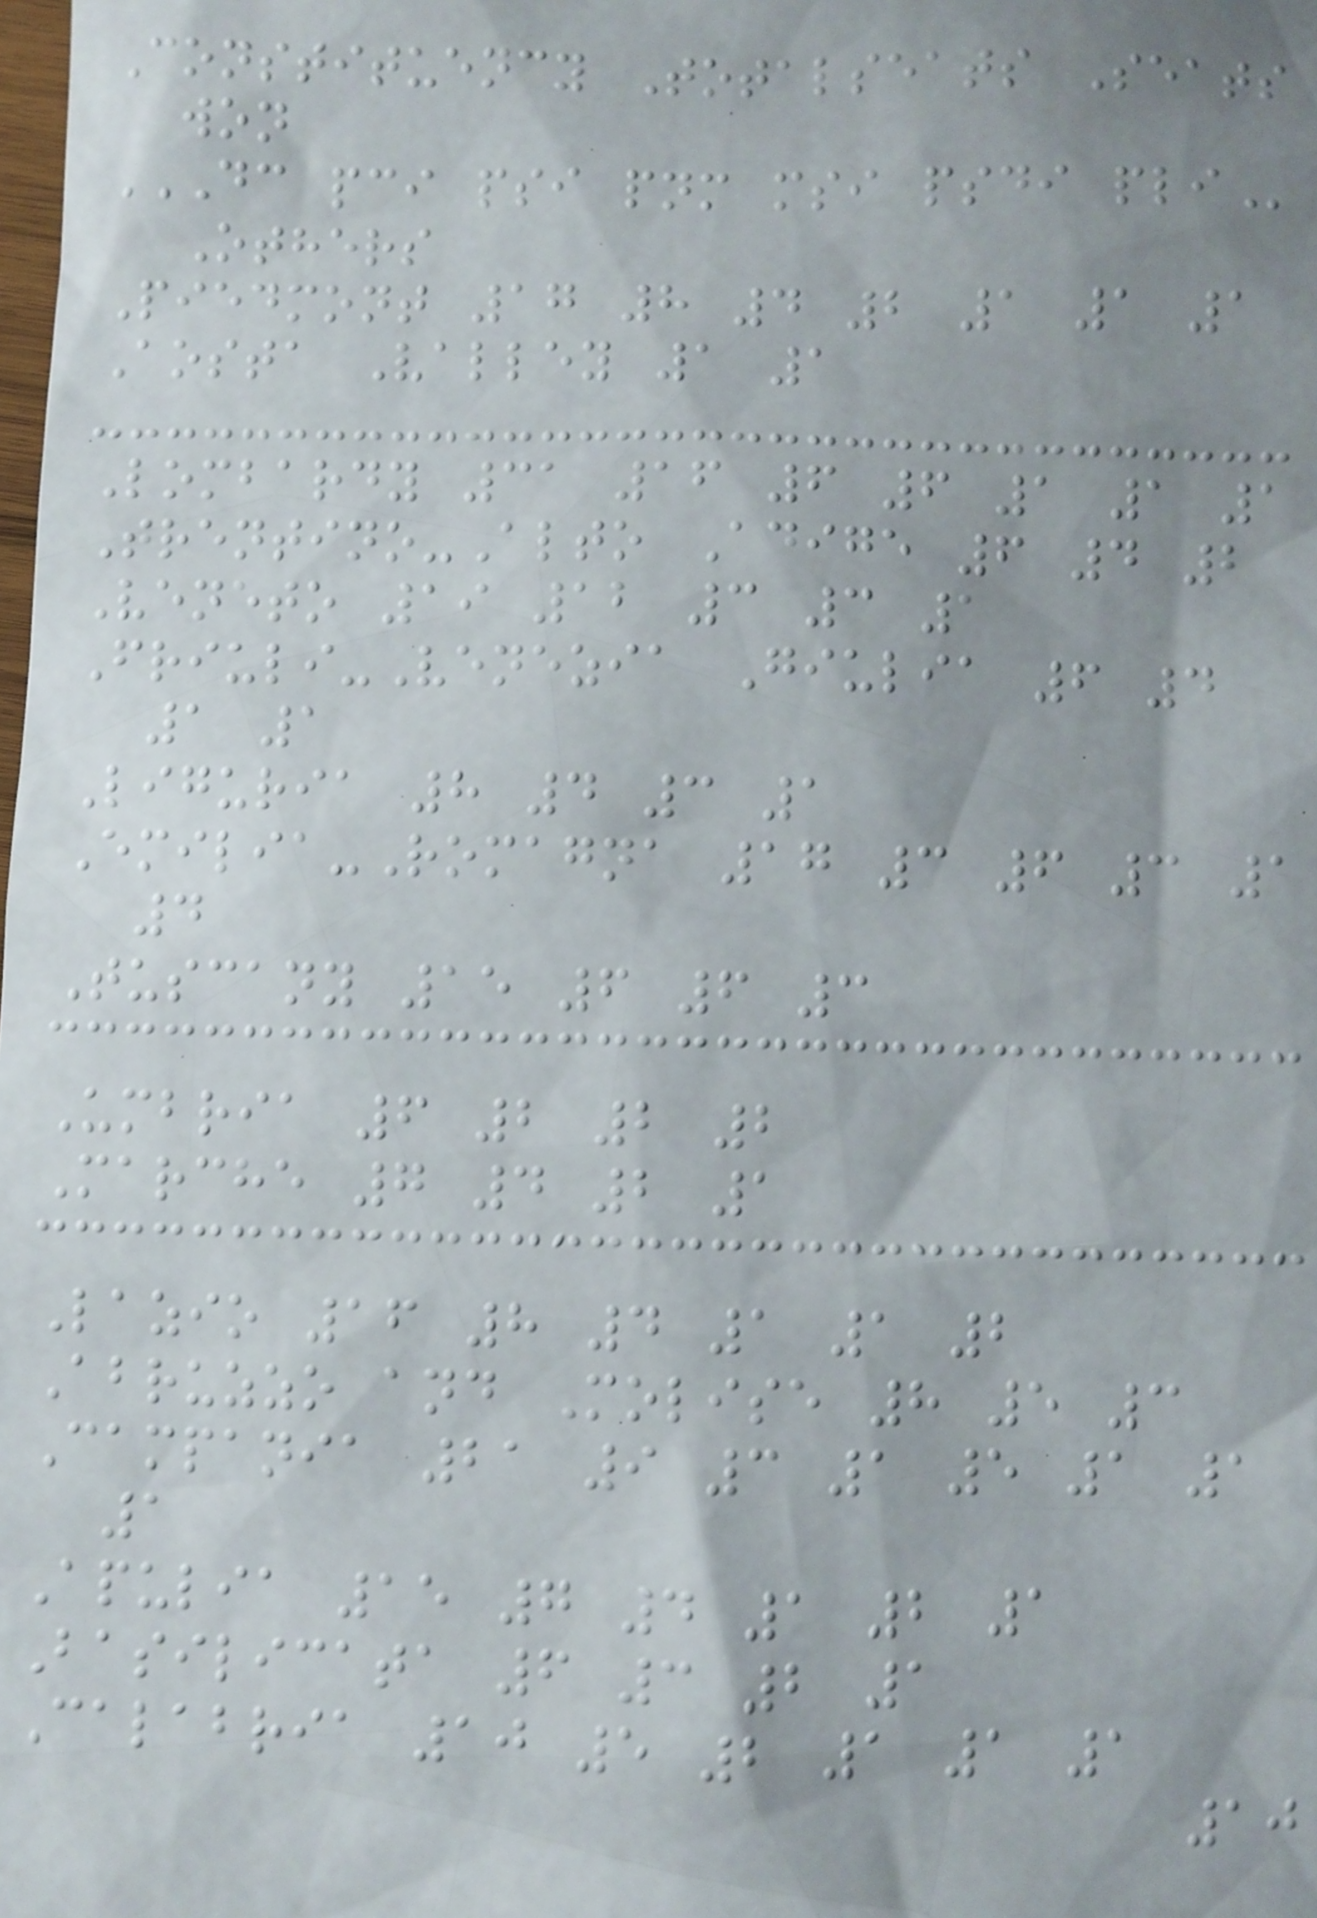Constituency Totalseats Seats
won
DC PCI PSI PNM MSI PSDI PLI
Others
Piedmont 17 8 4 2 1 1 1
Aosta Valley 1 1
Lombardy 31 16 6 6 1 1 1
Trentino-Alto Adige 6 4 2
Veneto 19 12 3 3 1
Friuli-Venezia Giulia 6 4
1 1
Liguria 8 4 3 1
Emilia-Romagna 17 3 6 3 1
4
Tuscany 15 6 6 3
Umbria 6 2 2 2
Marche 7 4 2 1
Lazio 16 8 4 1 1 2
Abruzzo and Molise 8 5 3
Campania 21 9 3 1 5 1 1
1
Apulia 15 7 4 1 2 1
Basilicata 6 3 2 1
Calabria 10 5 2 1 1 1
10
